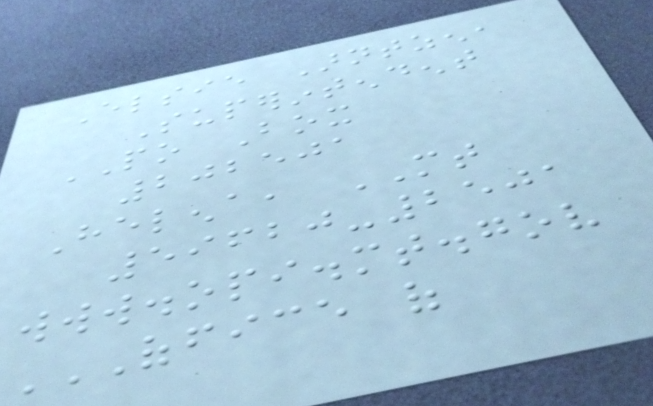Elsie Arntzen,
Superintendent
PO Box
202501
Helena, MT
59620-2501
www.opi.mt.gov
OFFICE OF
